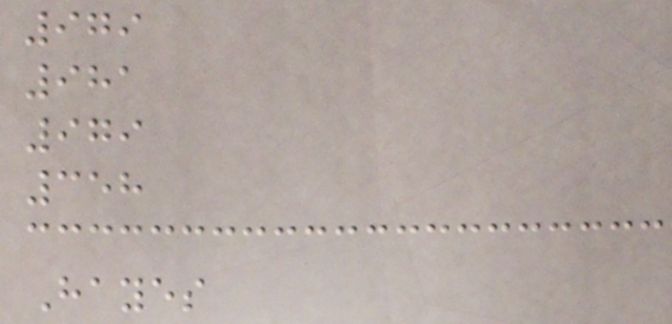979
981
979
358
Hayes
